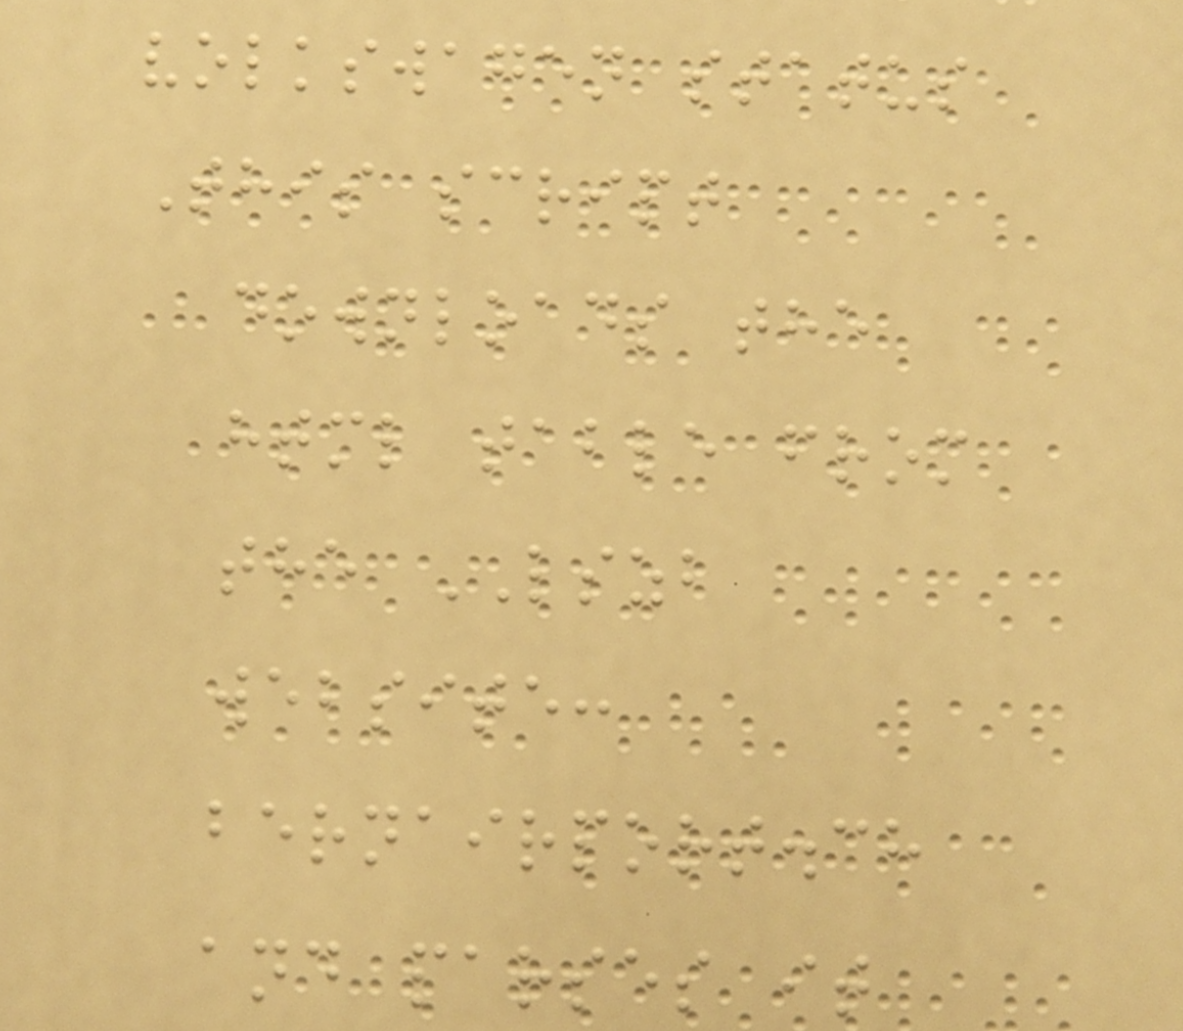volkswagen status
This script
downloads the
html table from
the LSZB
website:
bernairport.ch
and parses it
